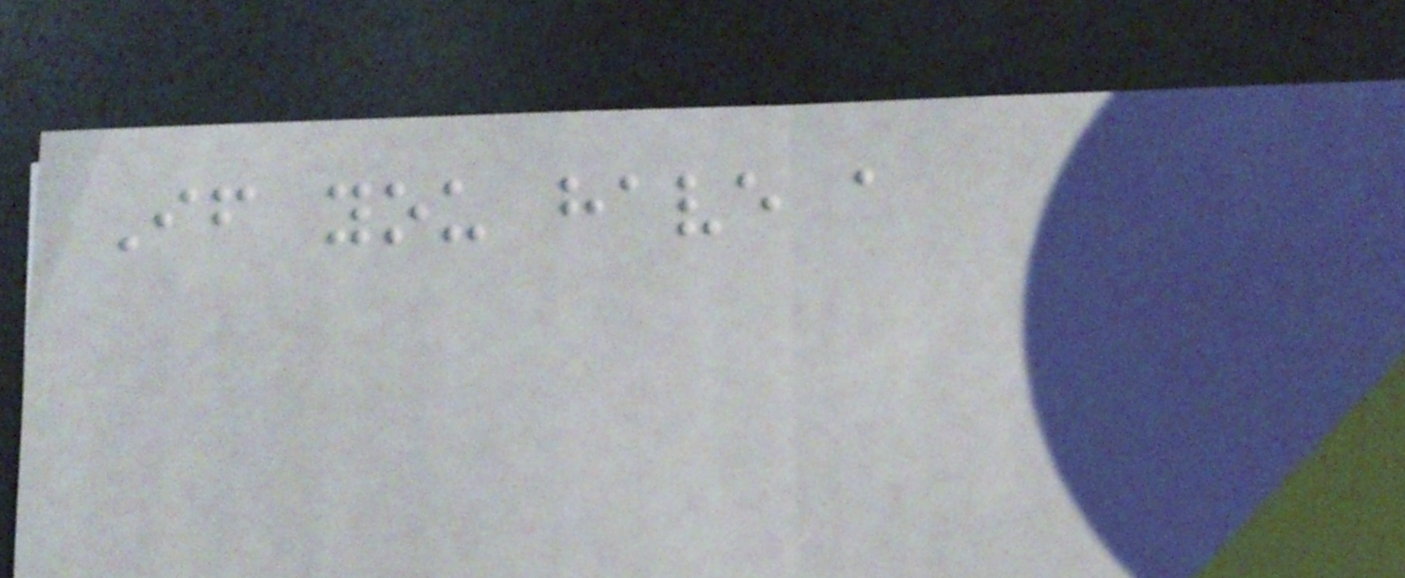If you have a
